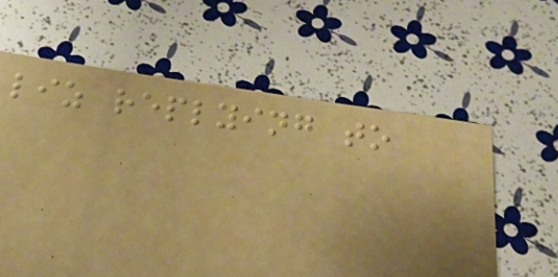liz replying to
